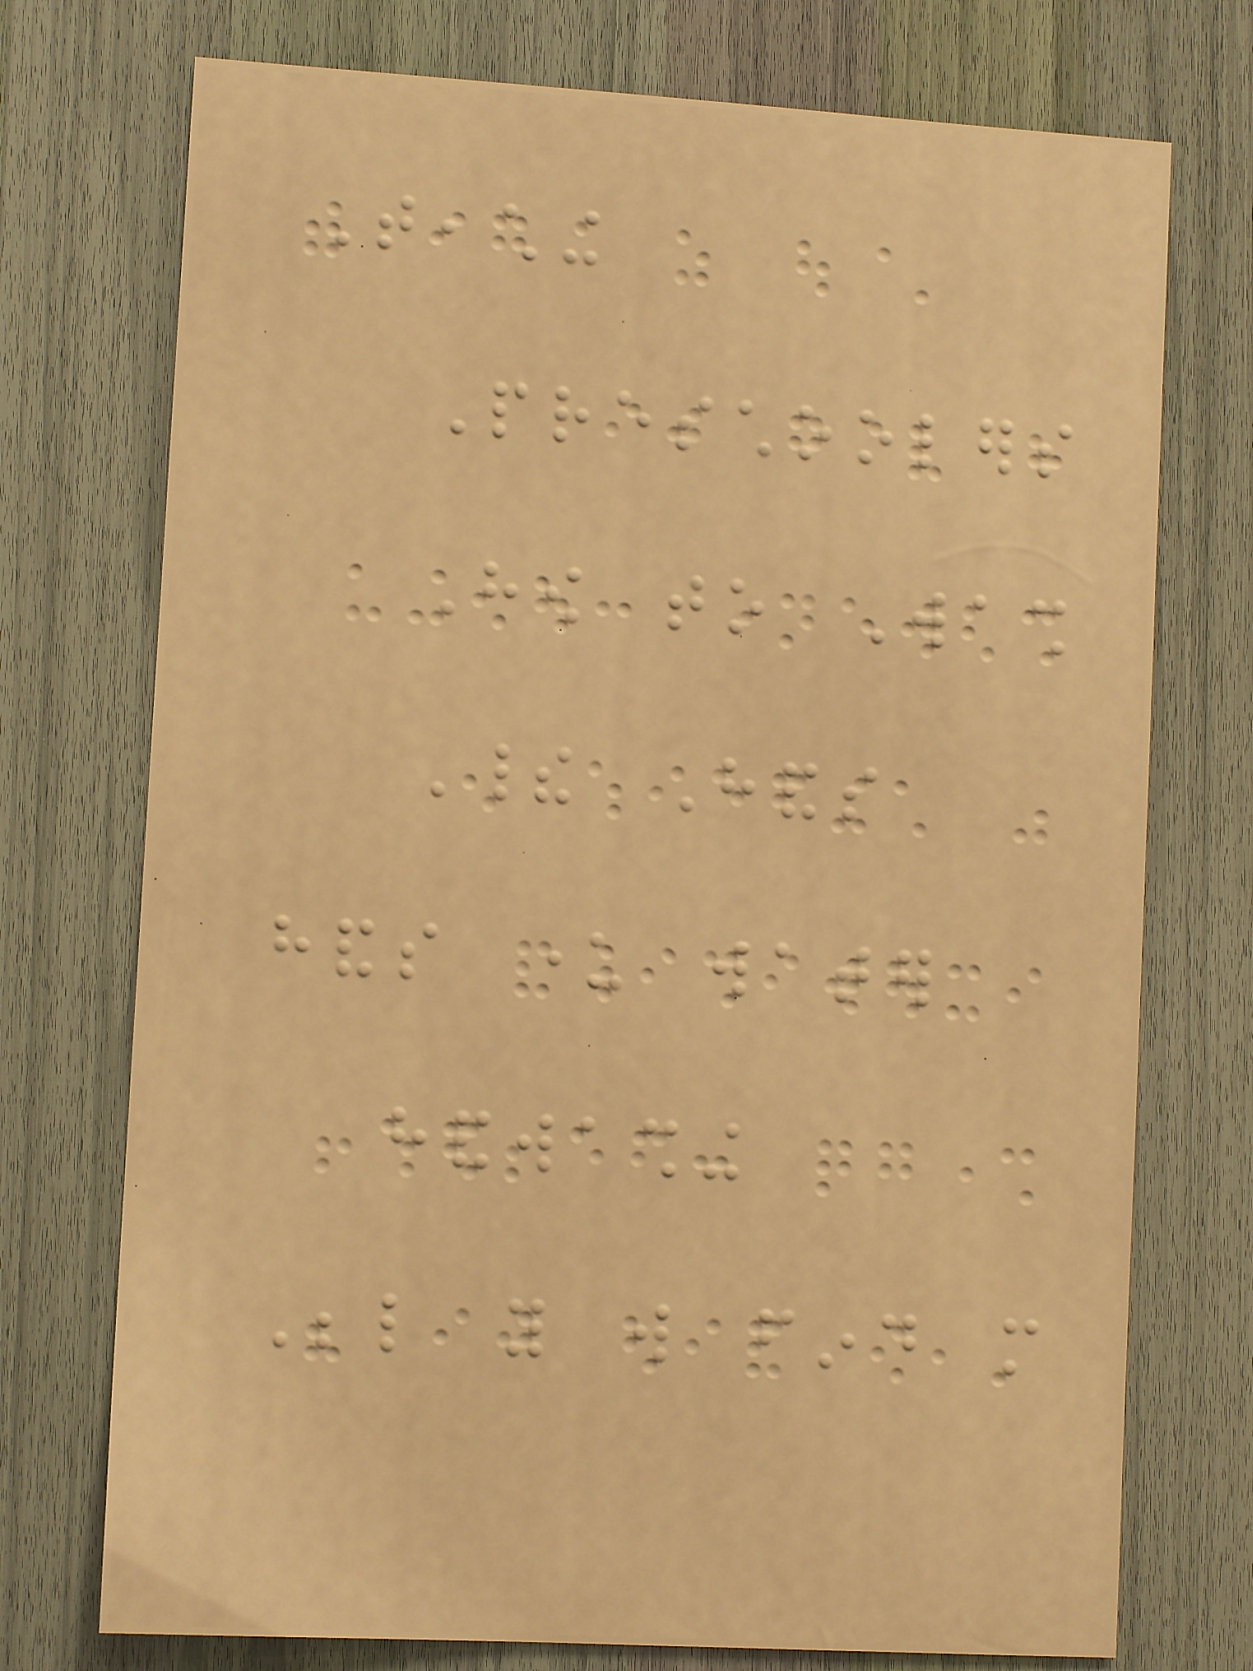Teaching
Preschoolers
How to Wash
Their Hands
hands under water
handwashing
Below you will find more
